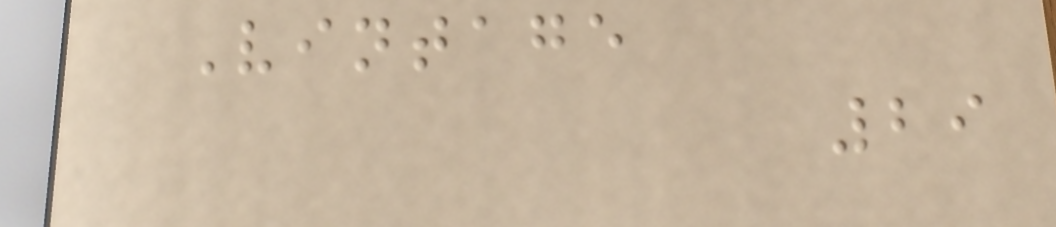Vintage
29
